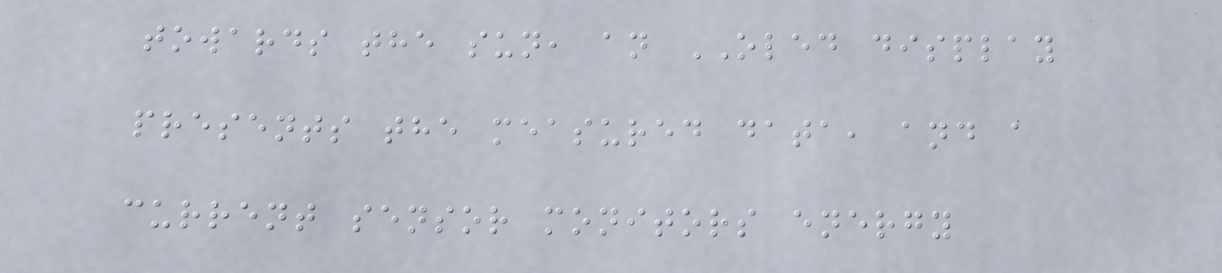towards the sun, an OLED display
presents the measured data, and a
current sensor monitors energy
